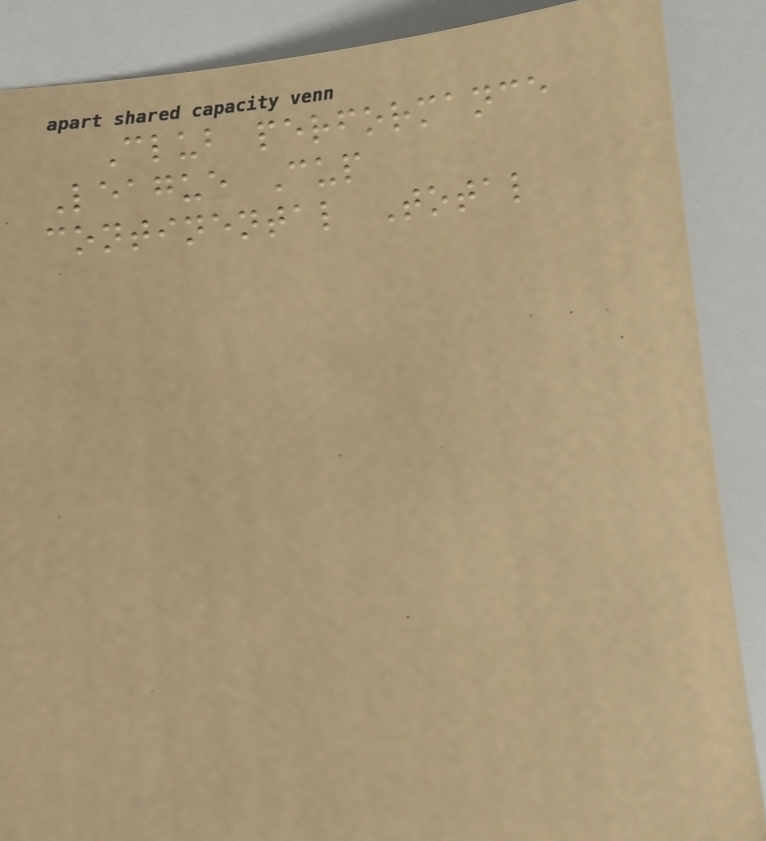Club performance
League Cup
continental Total
